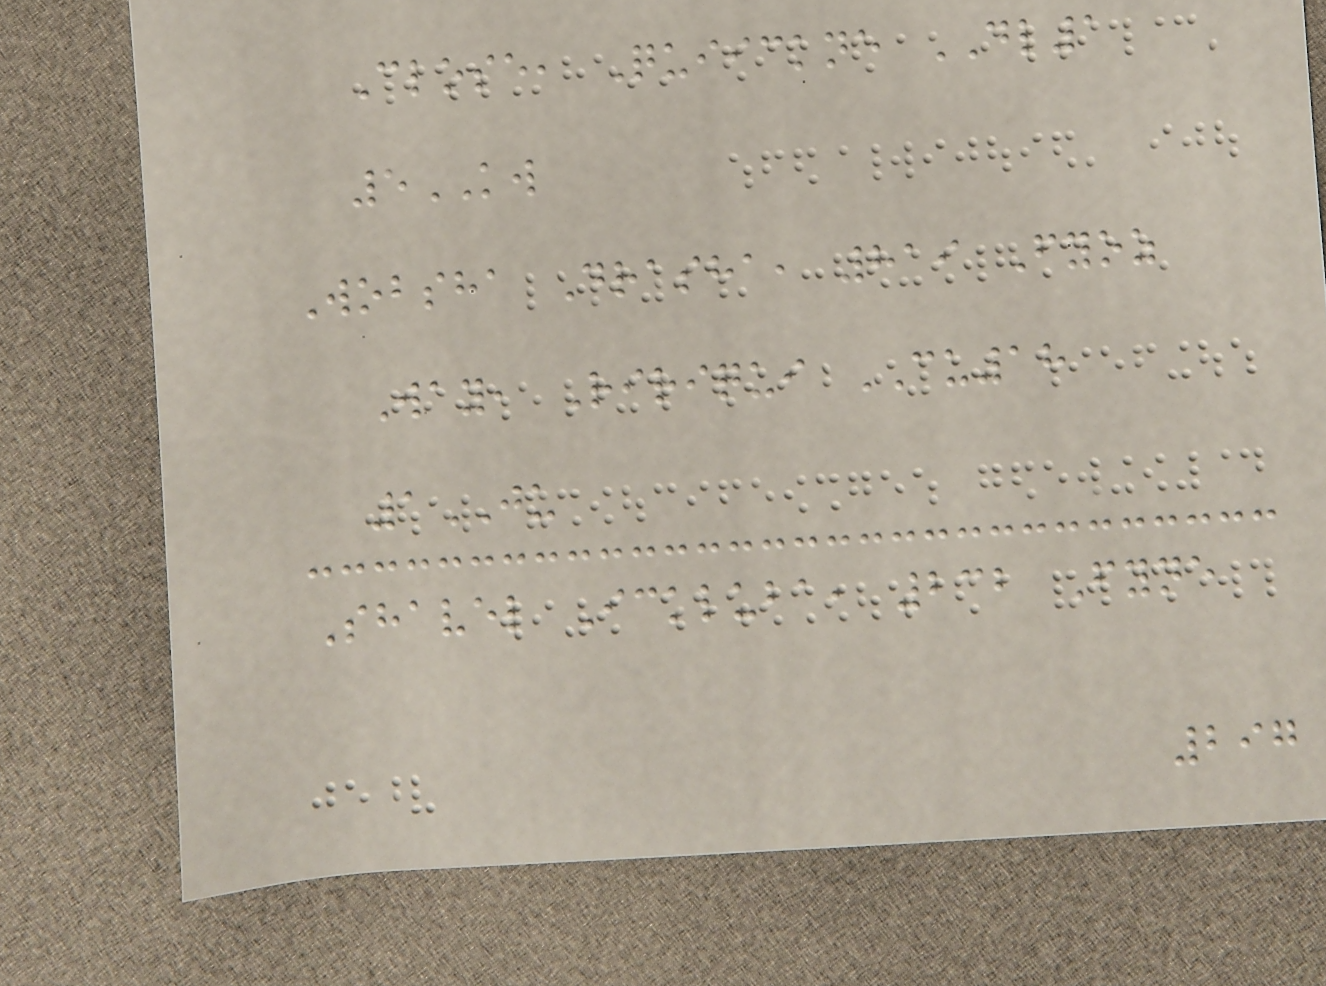Close, Quiickne DL1
5KW
Wobsha Drasha, 819 Fyoz
Way, Ririqui CU18
1JU
Shavel Ickluba, 232 Fyne
297
